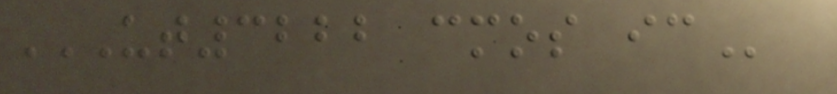UT3222 CMOS IC
